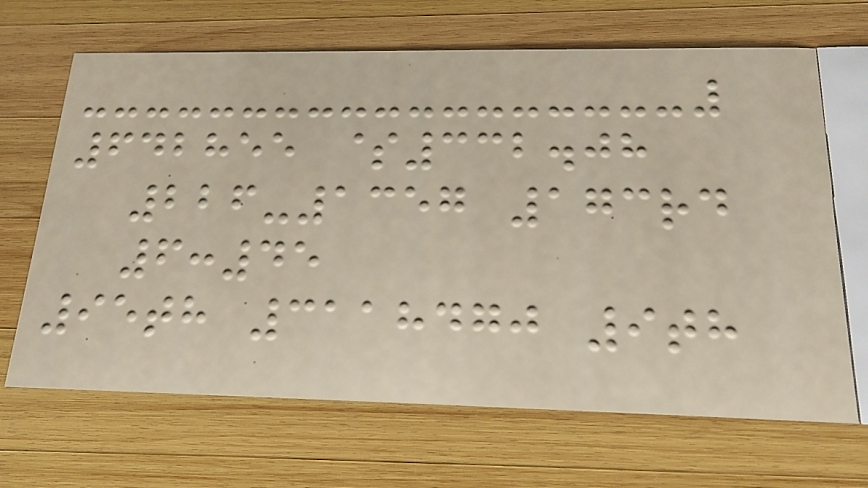642855 $332.08
226-1357 173rd
6:45
95th 3118470 9th
